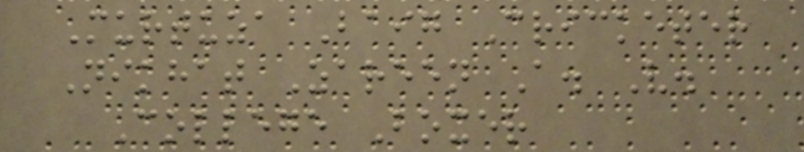Murtuza Baig Cricketer
Nikhat Zareen A. V.
College Boxer
